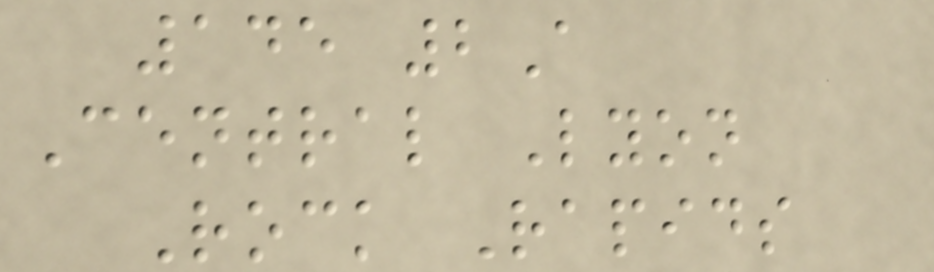145 2A
Central Lyon
Rock Rapids
